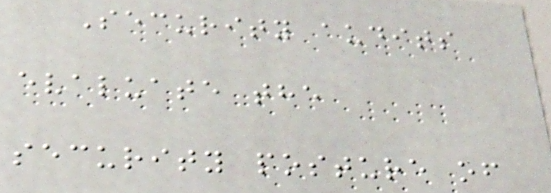Security audits
evaluate the
security posture of
